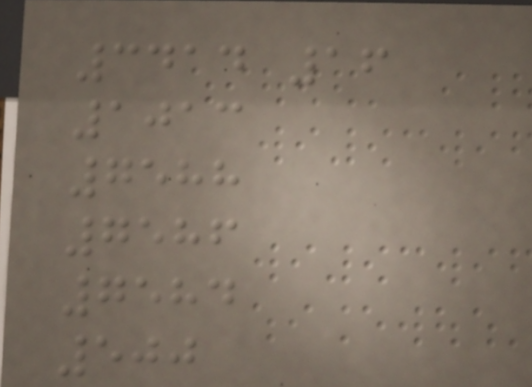3414 16
1013
7588
7586
7584
500
